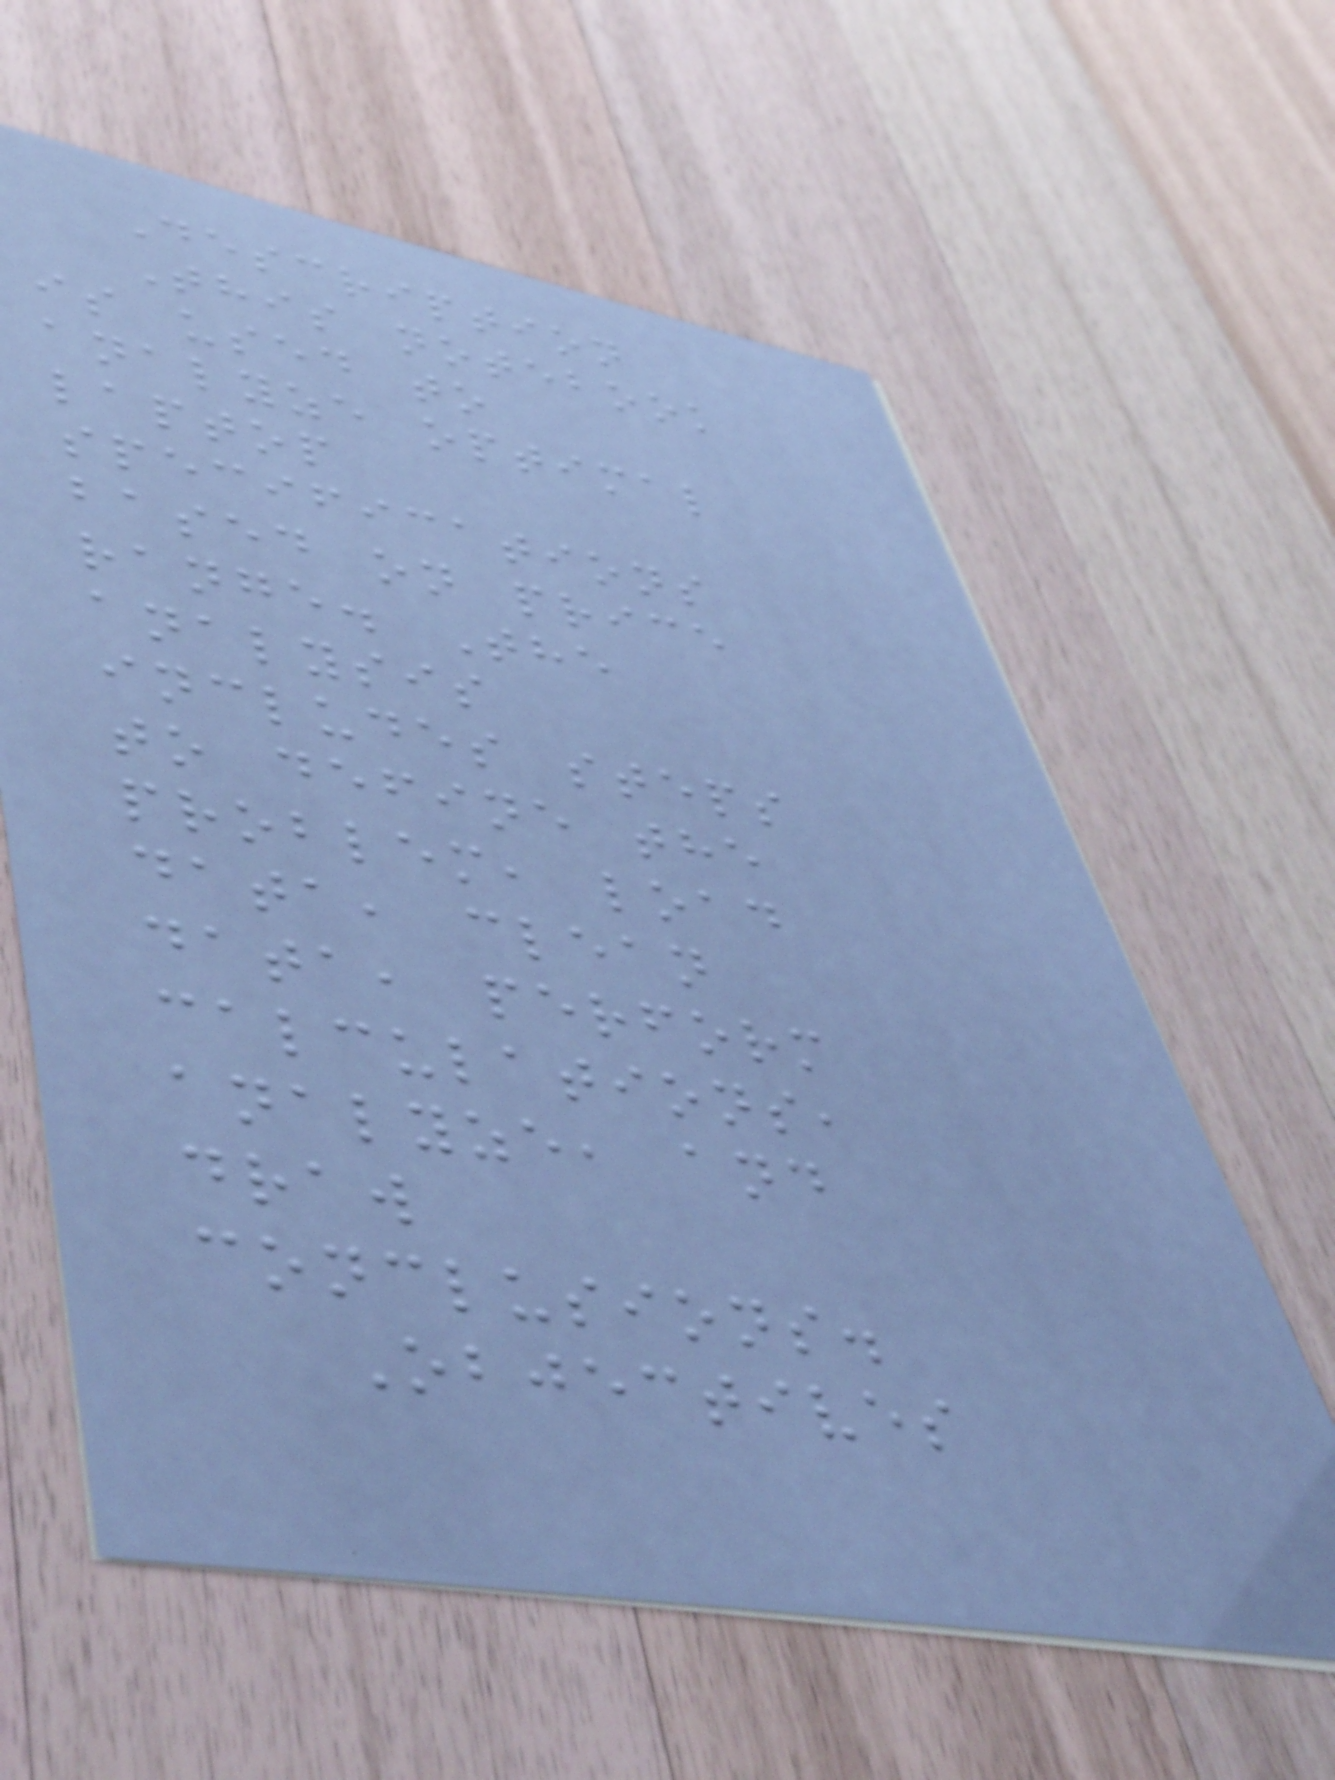Description
This notebook
is used to
analyze optimal
laptop
specifications
based on price
range. The
analysis
includes steps
to define the
problem, load
data, clean
data, perform
calculations,
analyze, and
draw
conclusions.
Objectives
